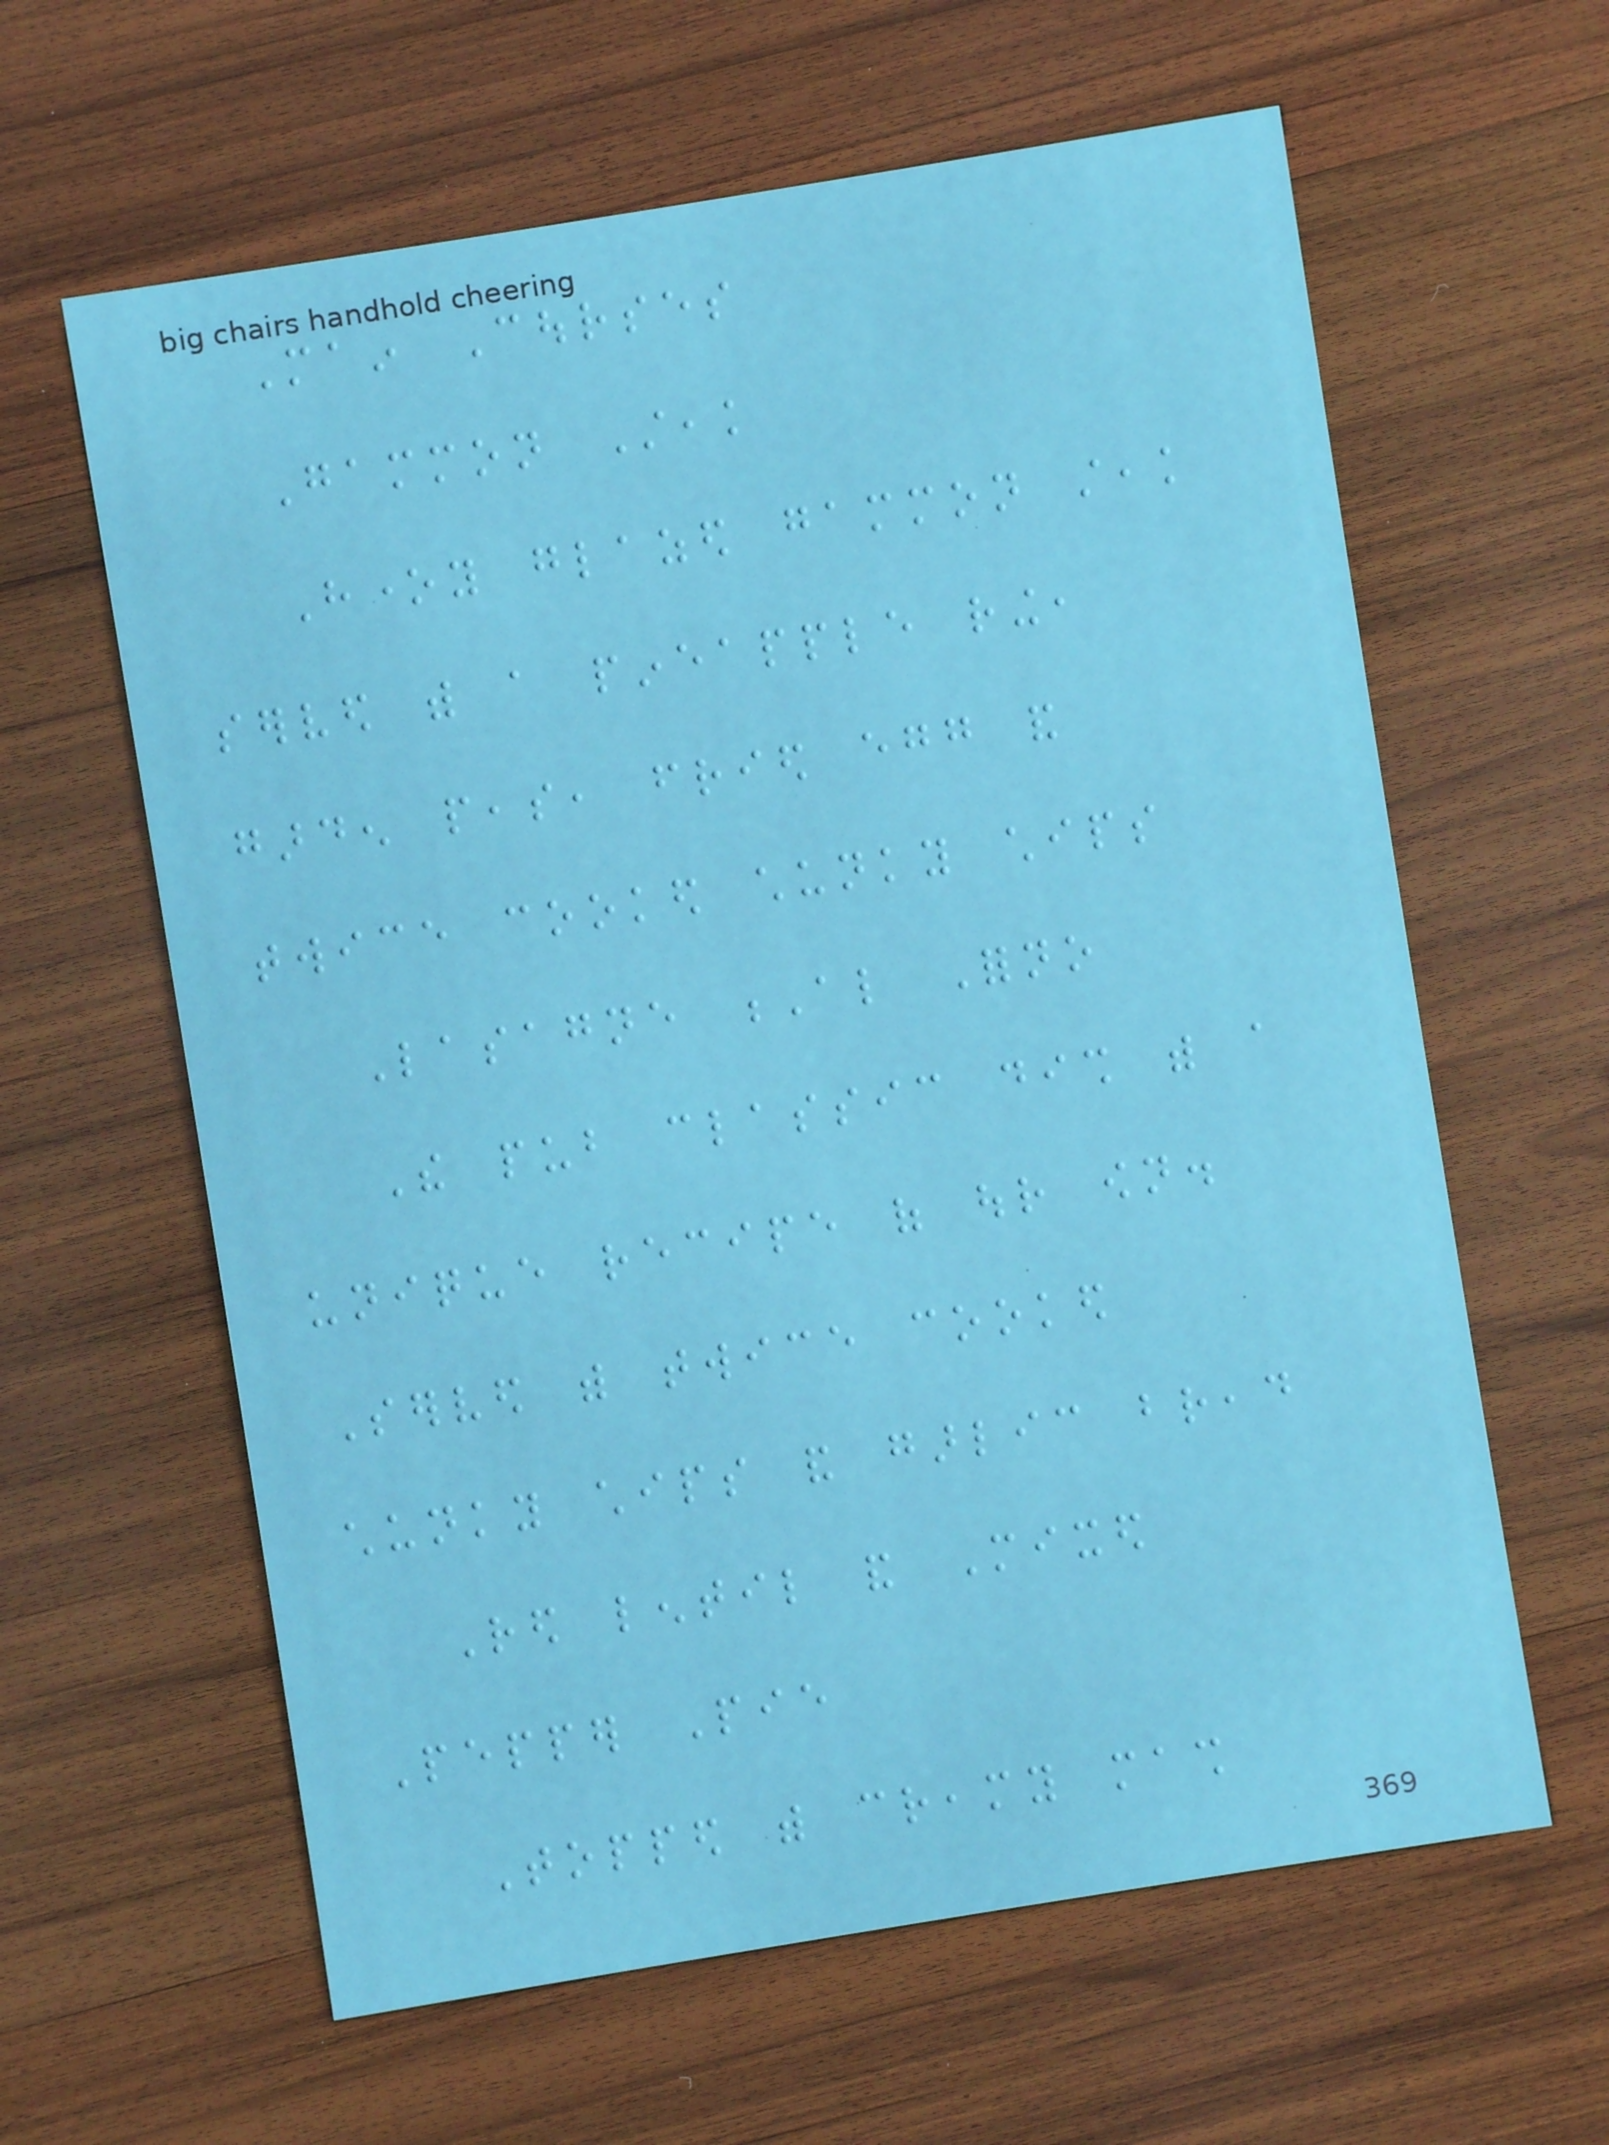Main Courses
Gammon Steak
Honey glazed gammon steak
served with a pineapple ring,
garden peas, fried egg and
twice cooked chunky chips
Lasagne Al Forno
The pub classic dish with a
unique recipe of our own.
Served with twice cooked
chunky chips and garlic bread
Red lentil and Mixed
Pepper Pie
Topped with creamy mash
